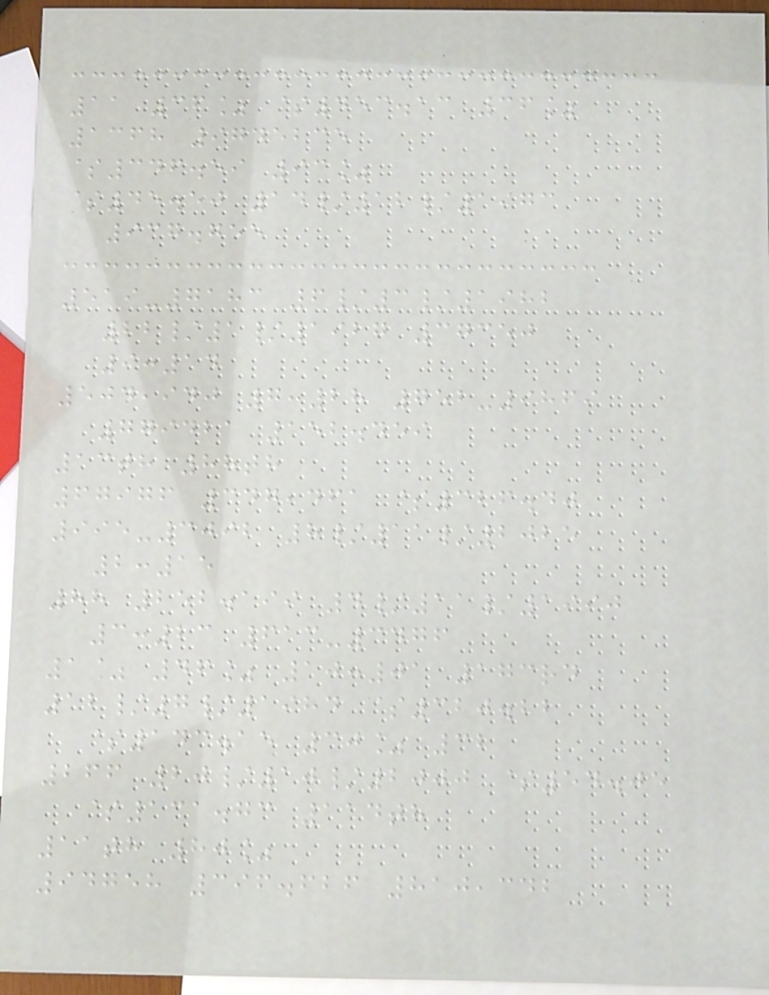11 36% $453.13 36%
1368 9745235
$346.59 93%
$45.50 14/12/1973
937.755
519-7183 6/3/1982
22/1/1927 37350
9:14
504,940 7:28 752-9869
779421 152.459
13th 88th
67976 347,461 $326.40
995-3092 8/11/2025
2:15
88 252.199 4/11/1990
3:23 613-3476
1% 46% 10:01 173rd
12/7/1984 $320.22
$143.15 30% 32
266 20/10/2000 $54.05
$131.73 114th
11th 80%
94758 396.626 810,342
